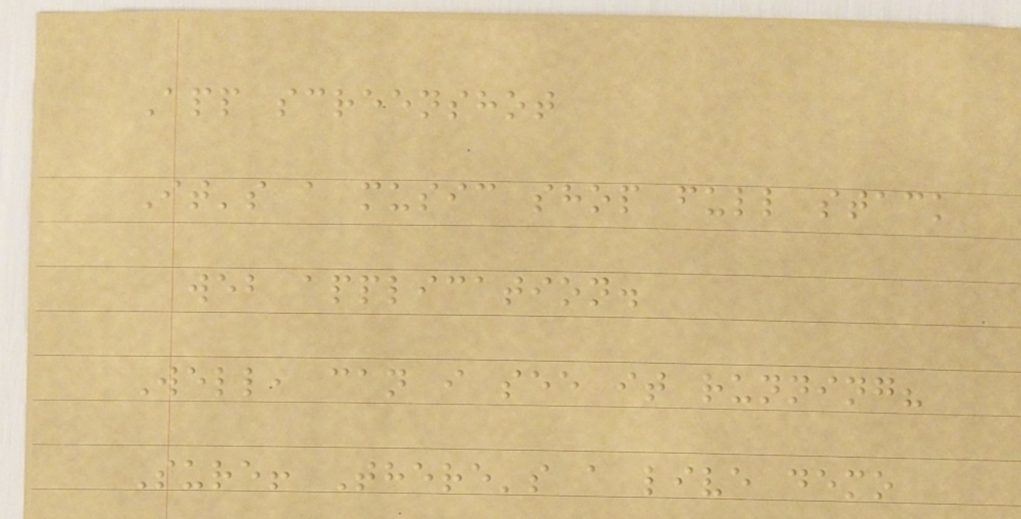App screenshot
It's a music shop full stack
web application.
Well, can i see it running?
Sure! There's a live demo
